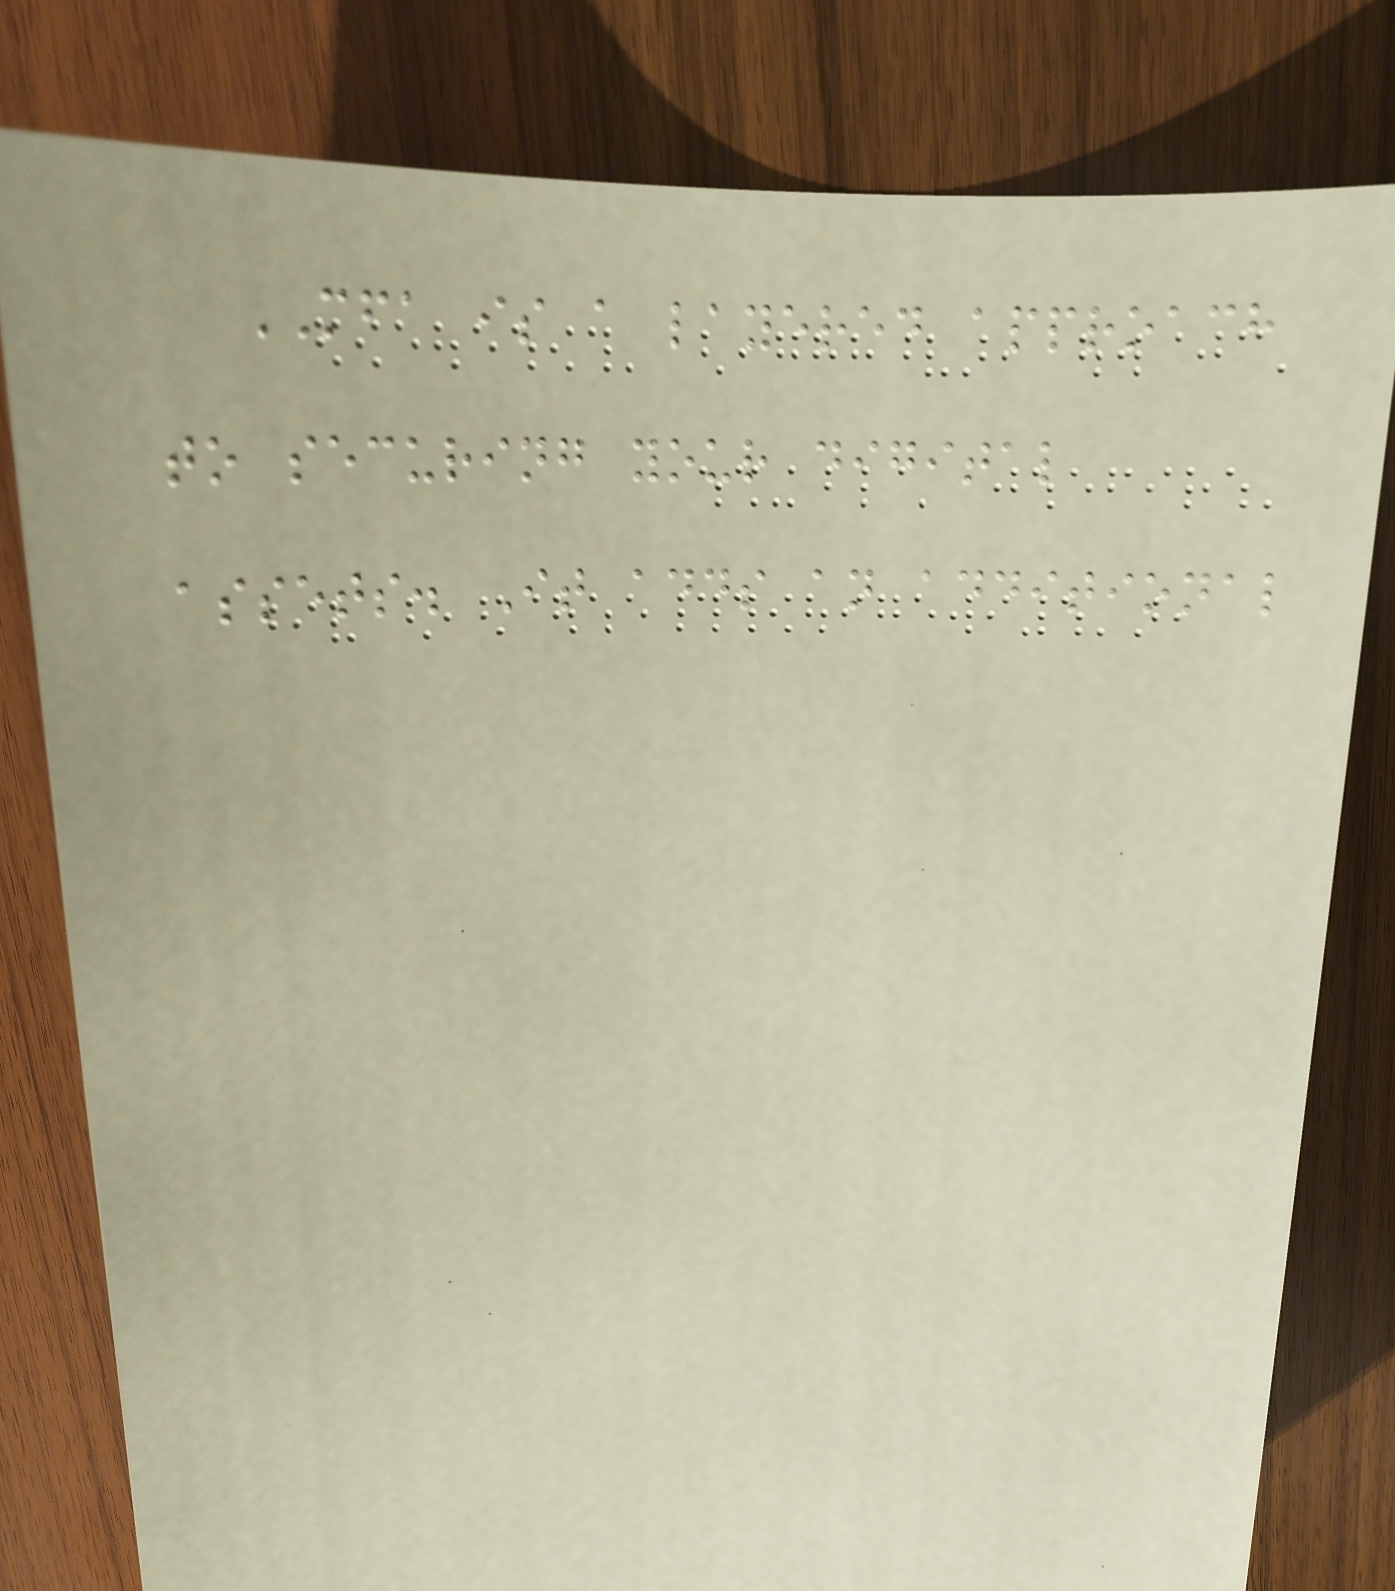MFA is a layered approach
to securing your digital
assets. It adds an additional
